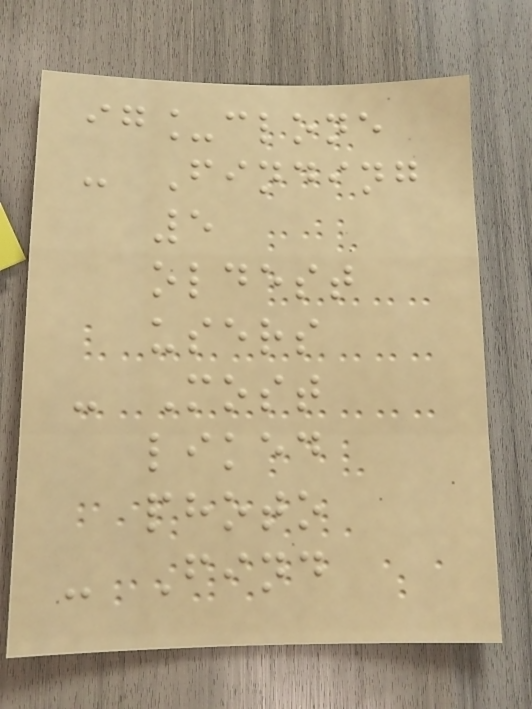ig_clone
- Finding
5
oldest
users
- Most
liked
photo
- Find
